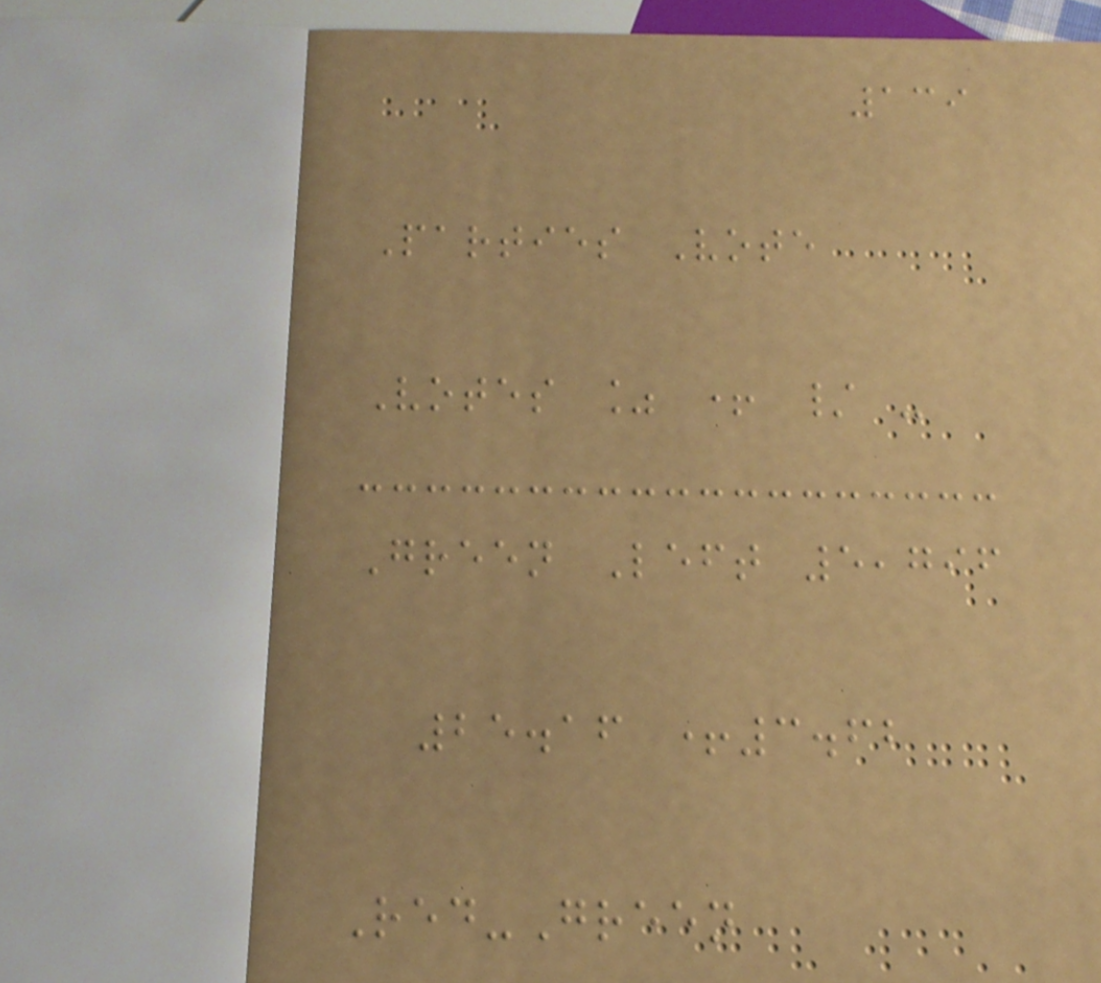139
Parties Vote
Votes % + / -
Green Left 5,796
25.16 +3.62
Red-Green
